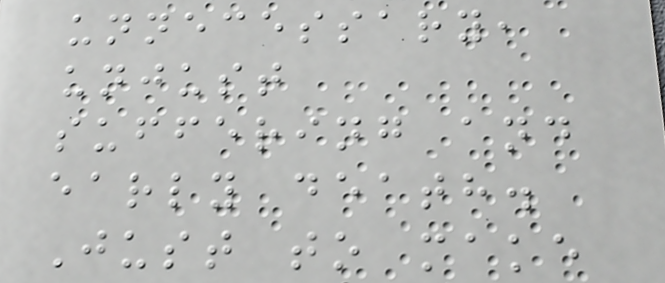unnecessary,
unjust
suffering and
early death.
Just to make
